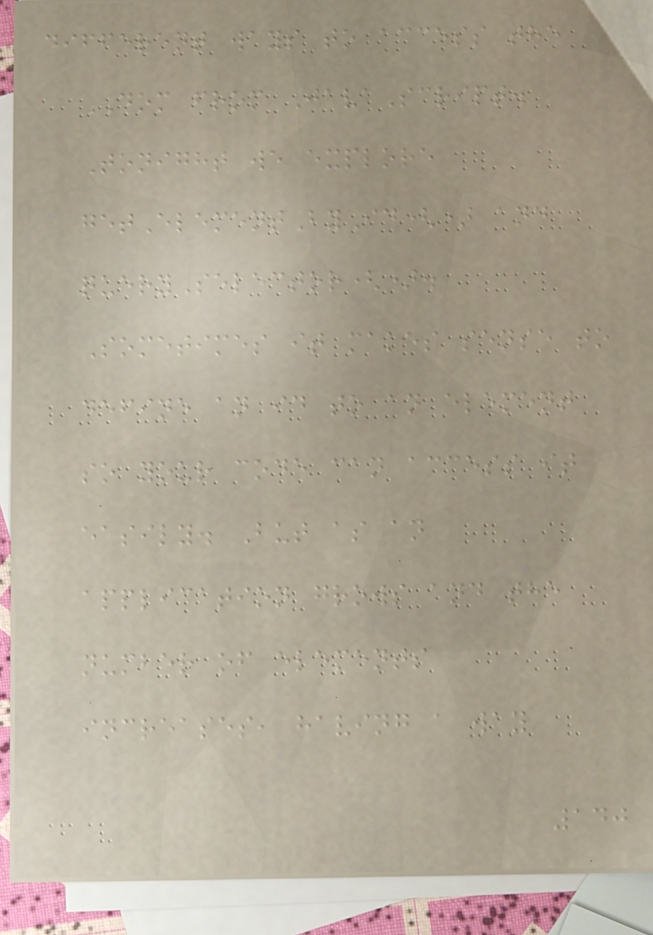different ways to access the
DOM from JavaScript.
Tonight we explore
getElementById() and
querySelector().
Sometimes it makes sense to
define an id to an element
so your code can access it
easily. But as an
application grows and the
number of elements
increases, having a way
140
